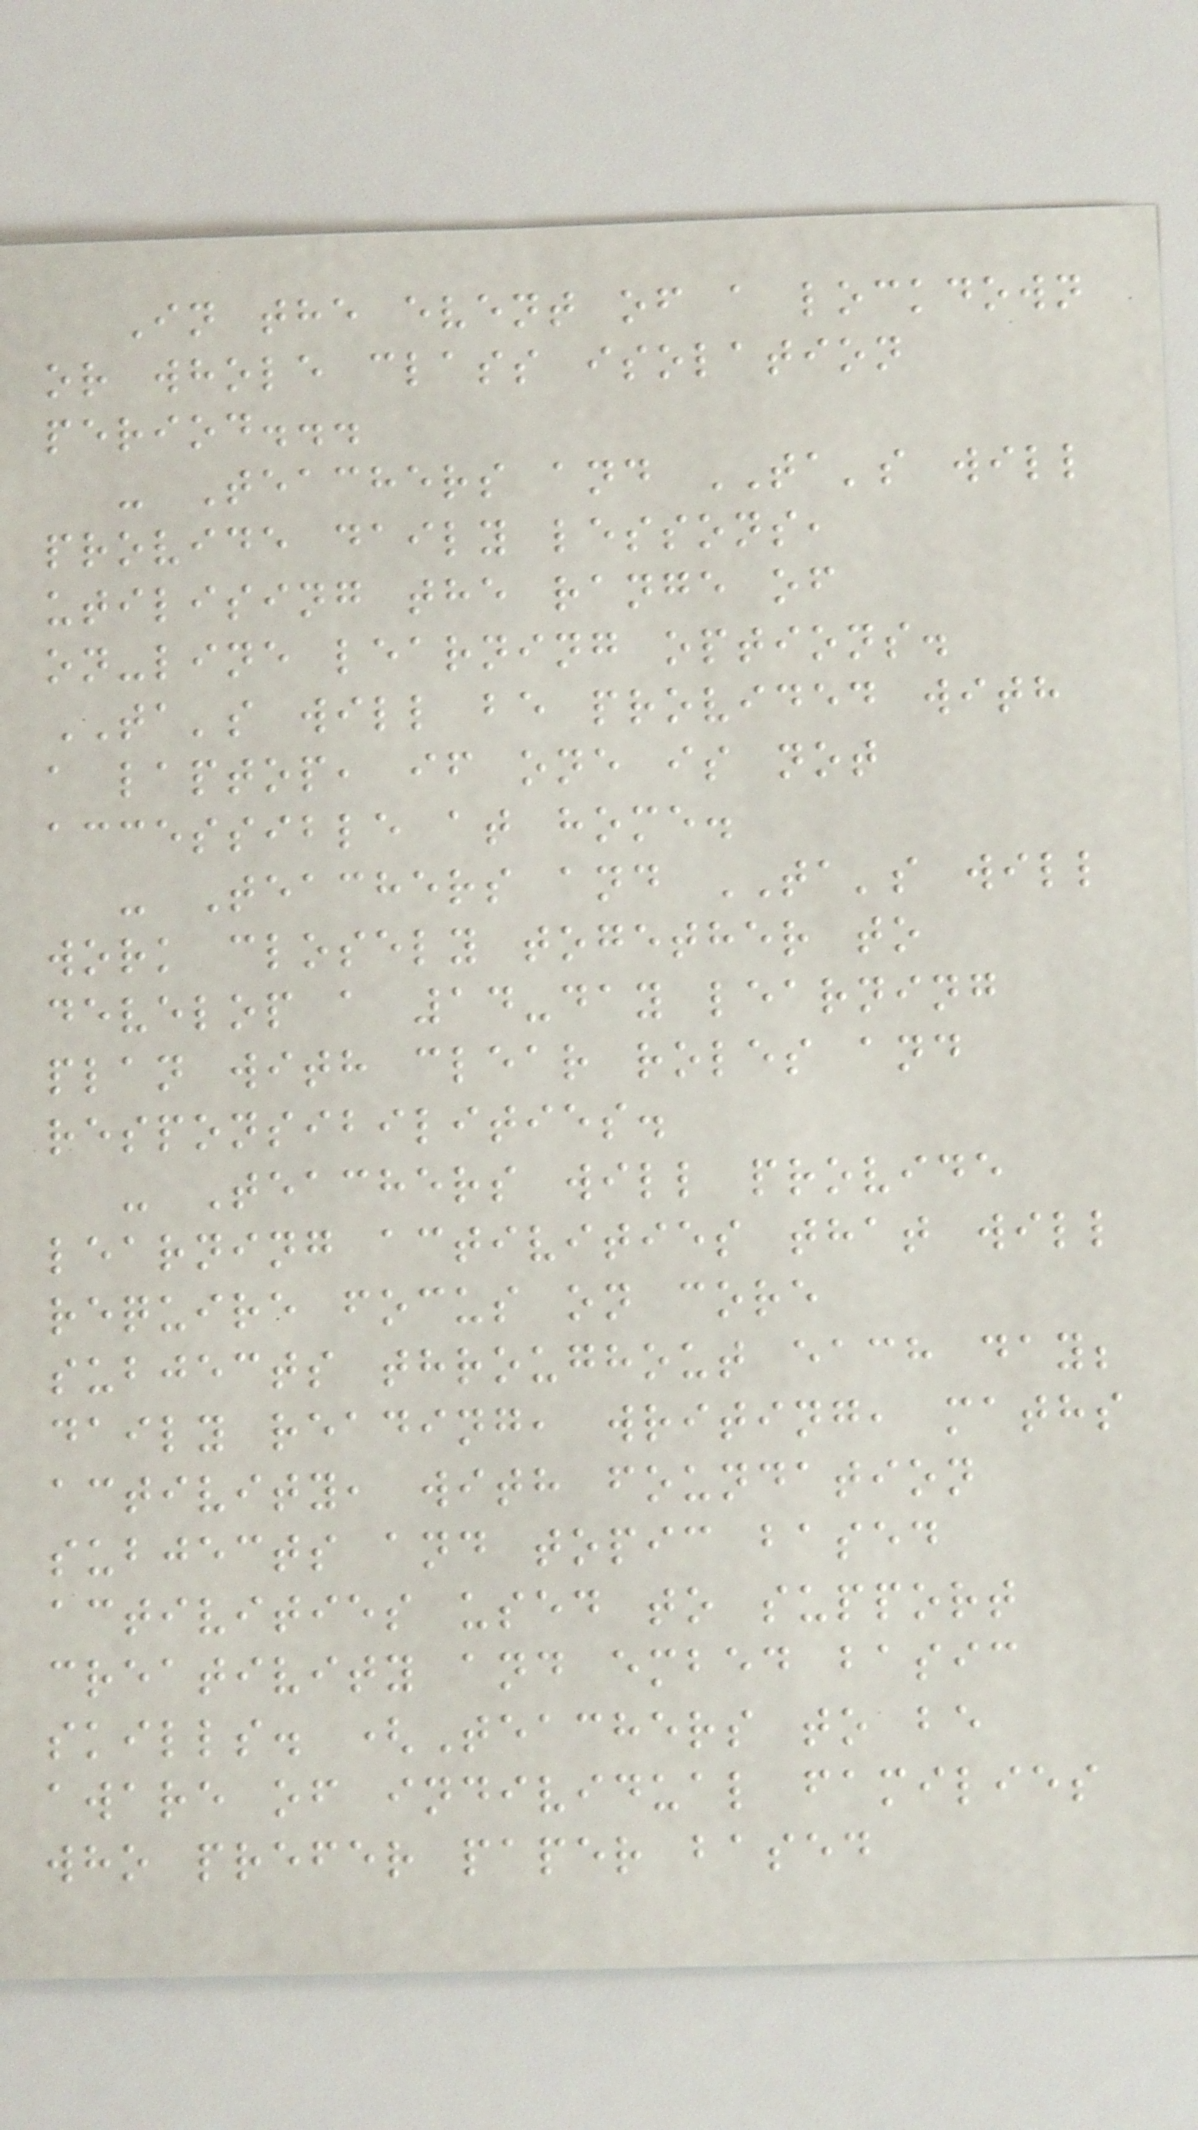In the event of a lockdown
or whole class isolation
period...
- Teachers and TA's will
provide daily lessons,
utilising the range of
on-line learning options.
TA's will be provided with
a laptop, if one is not
accessible at home.
- Teachers and TA's will
work closely together to
develop a 14-day learning
plan with clear roles and
responsibilities.
- Teachers will provide
learning activities that will
require focus on core
subjects throughout each day;
daily reading, writing, maths
activity, with foundation
subjects and topic based
activities used to support
creativity and embed basic
skills. (Teachers to be
aware of individual families
who prefer paper based
